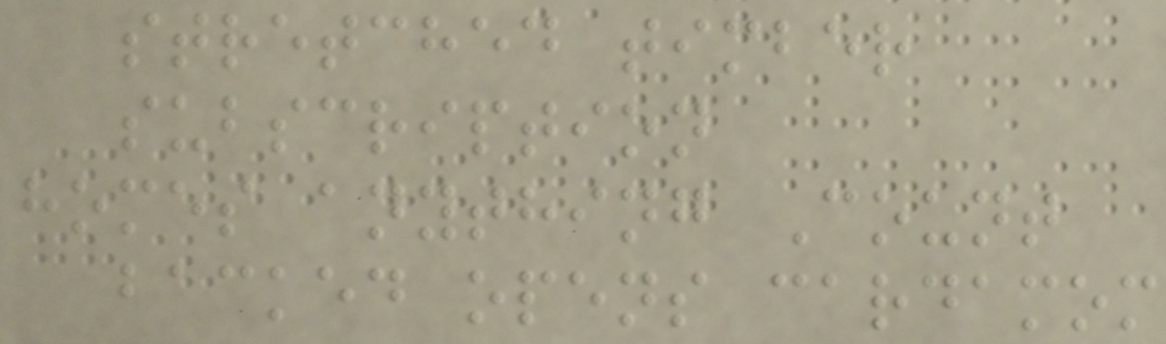stretched timber
subscription
homes anything Count
backed opens cardamom
